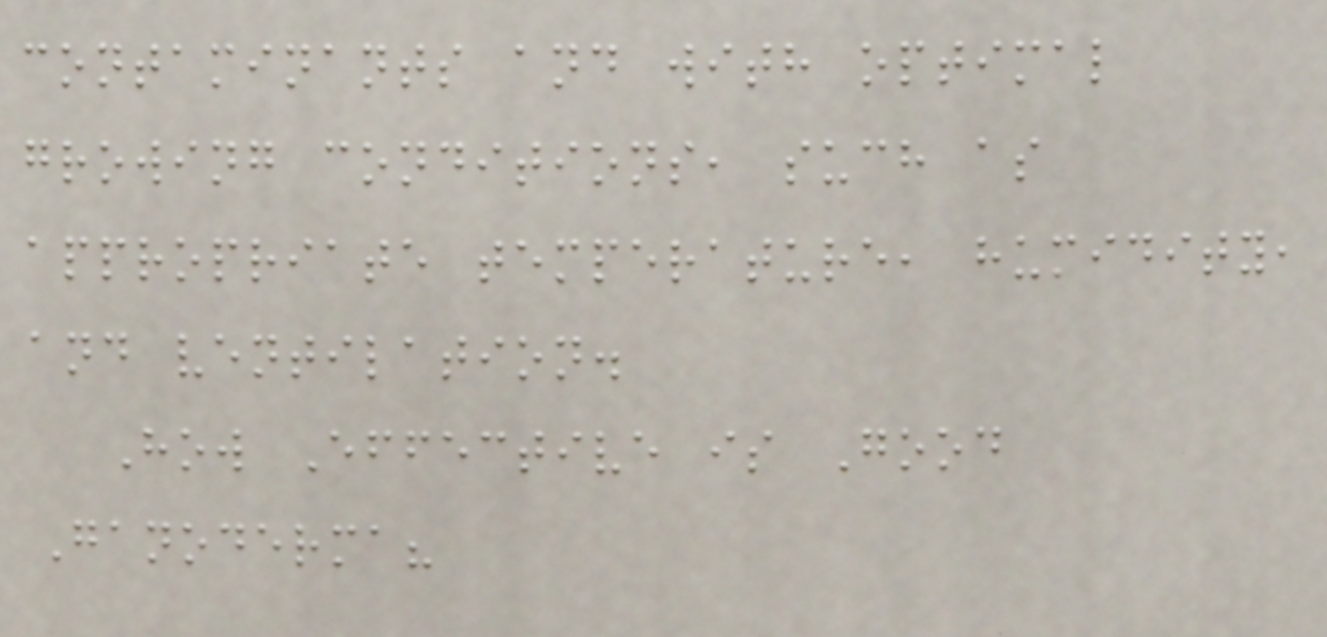contaminants and with optimal
growing conditions, such as
appropriate temperature, humidity,
and ventilation.
How Effective is Good
Ganoderma?
